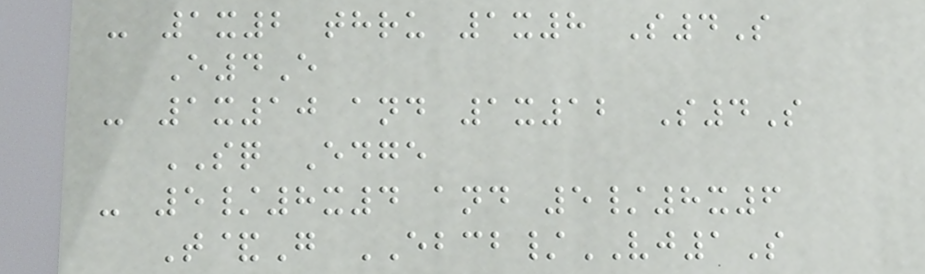- 1x2 thru 1x8 S4S
E4E
- 1x10 and 1x12 S4S
SQ Edge
- 5/8x4 and 5/8x6
T&G EBCB/VJ1S
